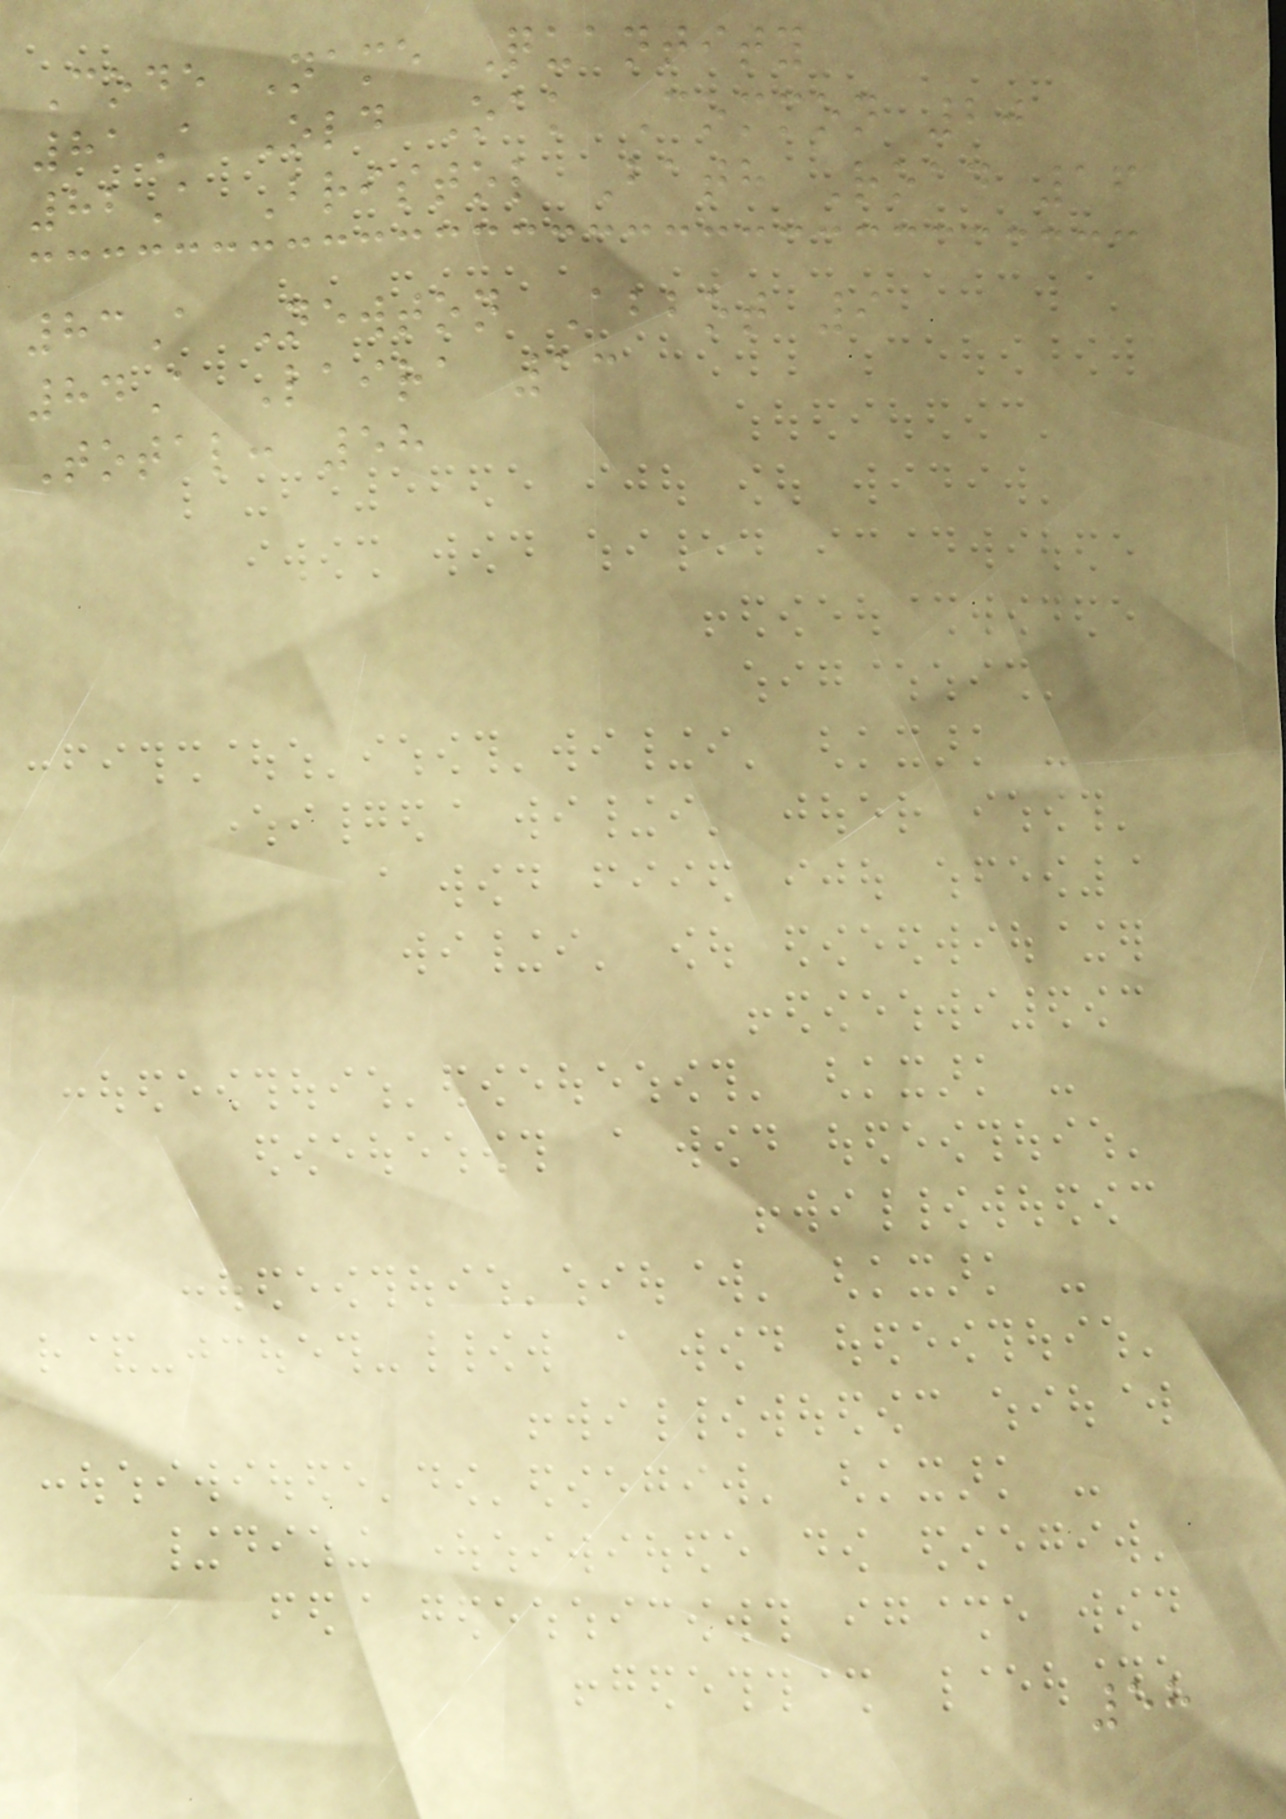Code Name Quantity
81A Old Oak Common 20
82A Bristol Bath Road 16
83A Newton Abbot 9
84A Laira 13
Total: 58
58
